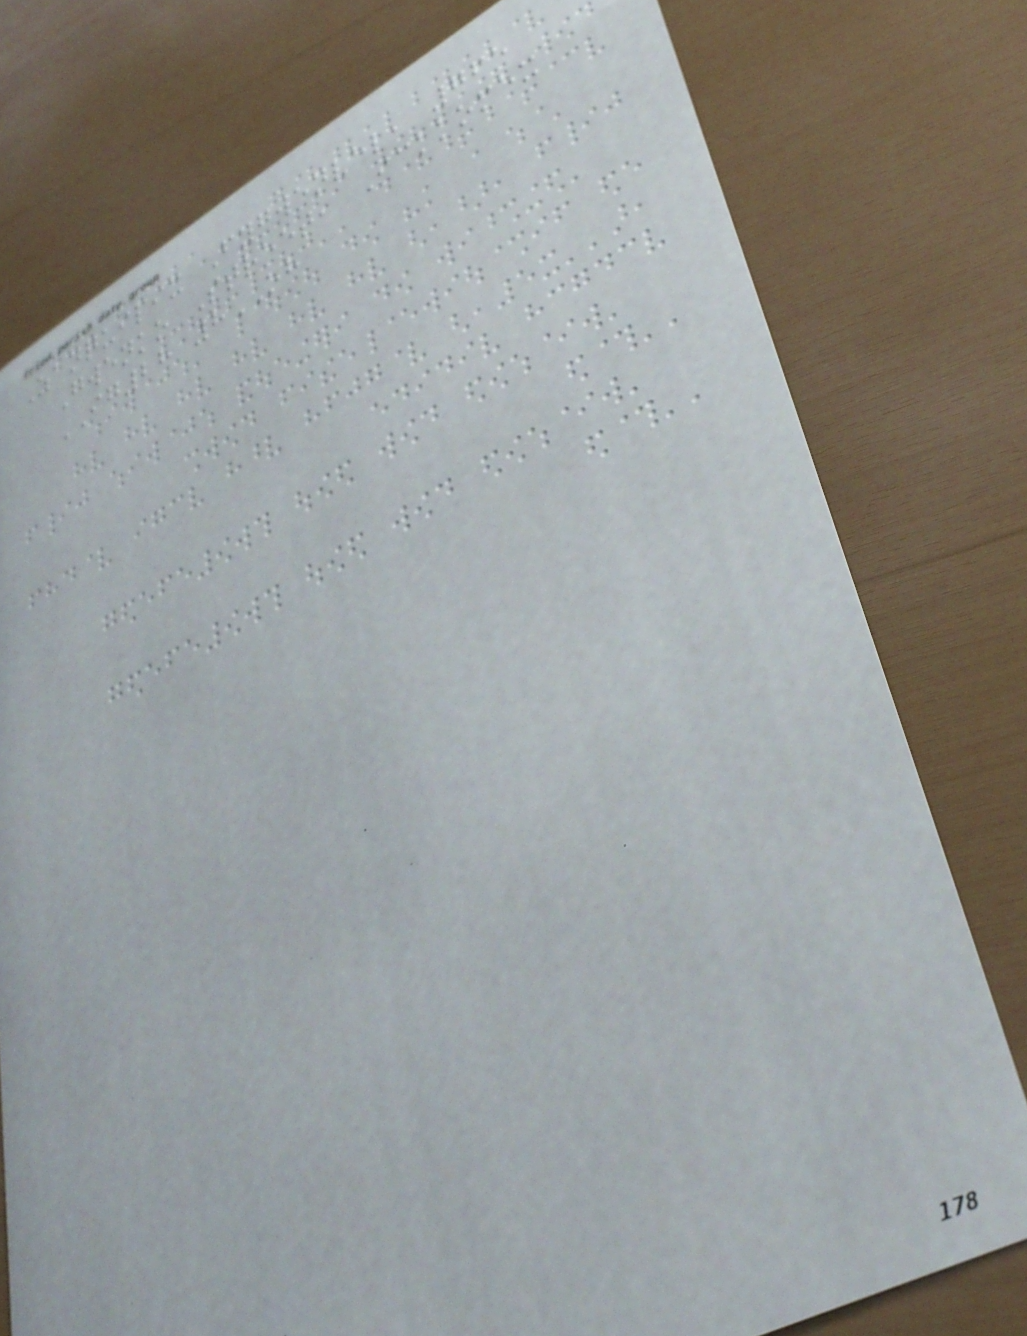Zanquipix Fygwenvel, 765
Gwenko Street, Ickkomex
IG28 8OH
